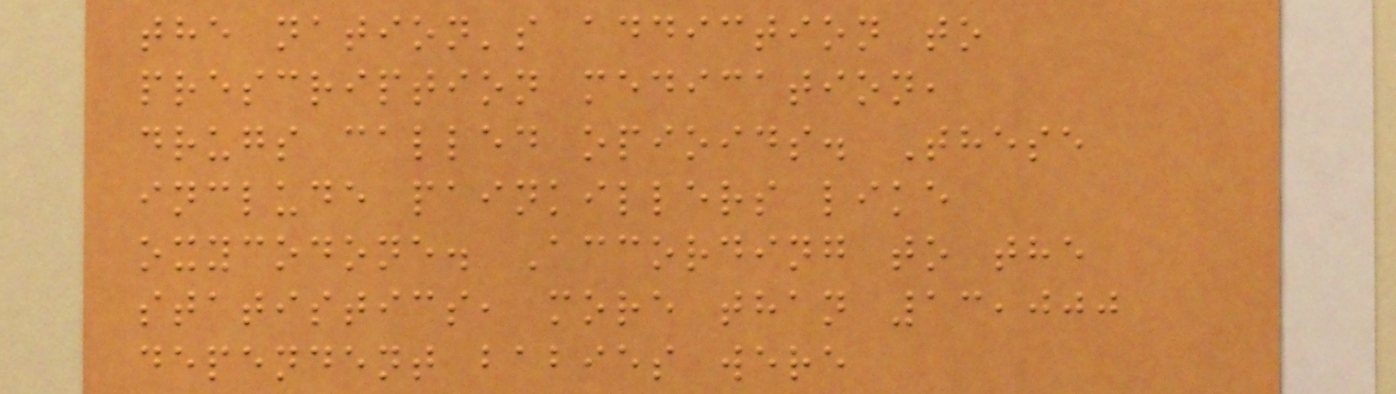the nation's addiction to
prescription medication,
drugs called opioids. These
include painkillers like
oxycodone. According to the
statistics, more than 13,000
dependent babies were
